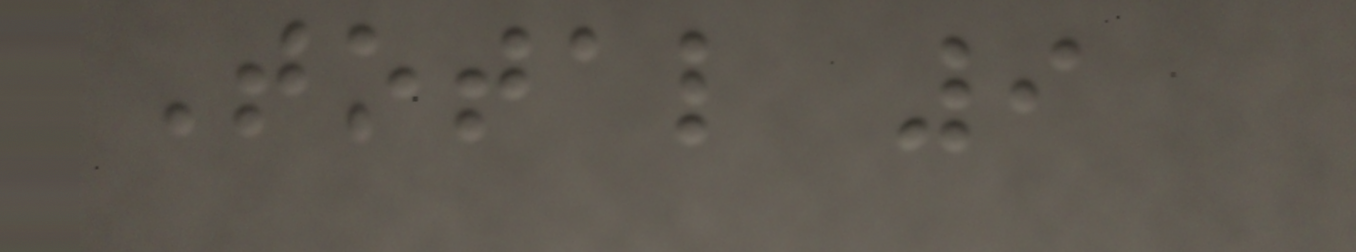Total 9
